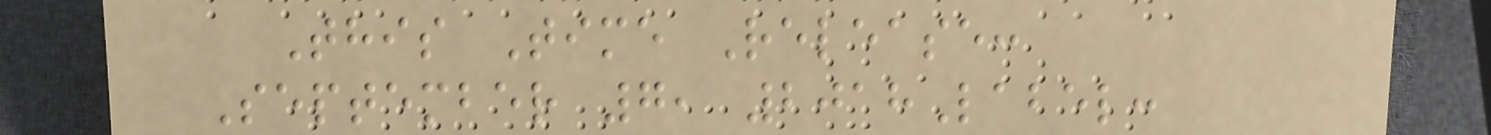This Time Release:
September 7, 2018Label:
